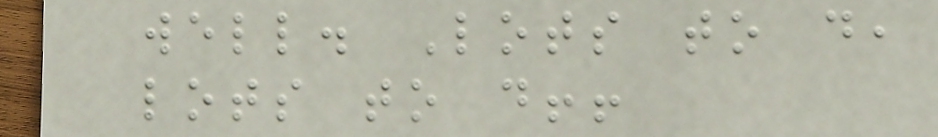well. Lots to do,
lots to do!!
